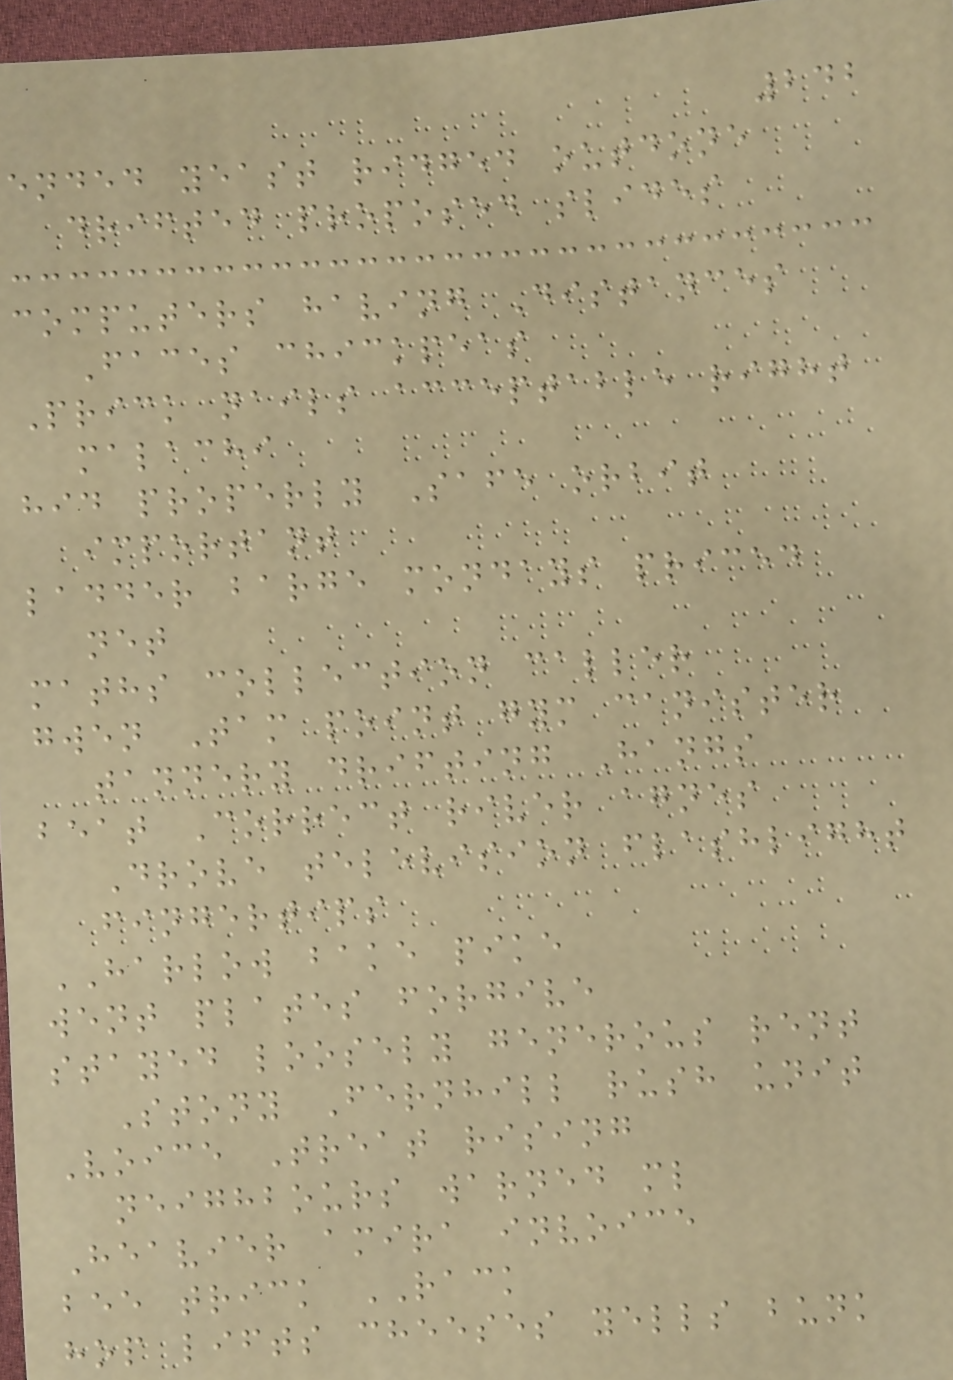242
ended yeast ridged outdone
drifted proposed slides
computers having Distances
Faces chickpeas
Prick nails acceptable right
malachi
hid properly Safe orbit
important
ladder barge mondays priced
net
maths collection caller
gwen Tam point gym canister
tannery drifting Hangs
beat Correct river agnes
Drove television flashlight
fingertips
HARLOW bake pike
went plates forgive
stayed loosely generous rent
Stony Fernhill rush unit
Voice Treat rising
neighbours warned ml
Heavier amira invoice
bee trick RACK
hop lifts cheeses yells bunk
